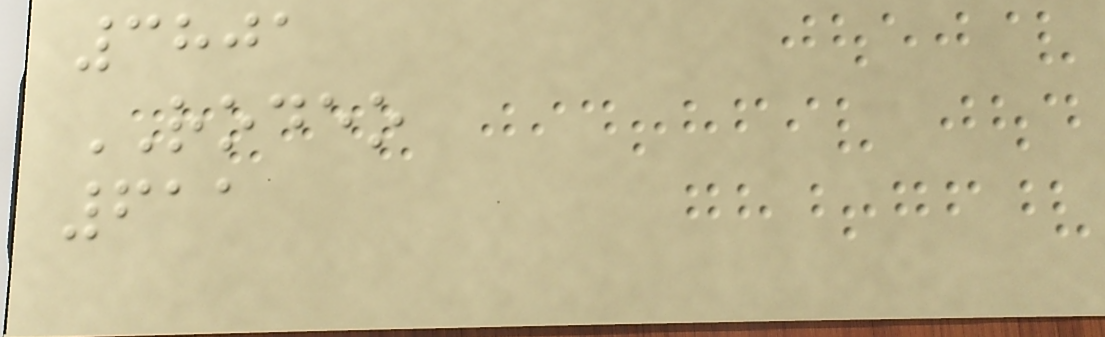3801
RODEO
611
